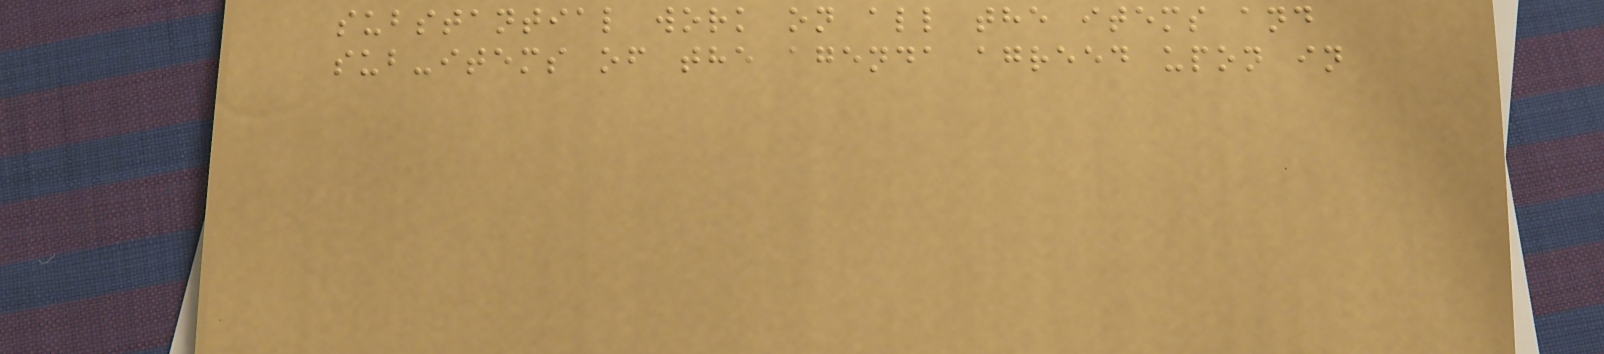substantial work on all the items and
sub-items of the agenda agreed upon in
